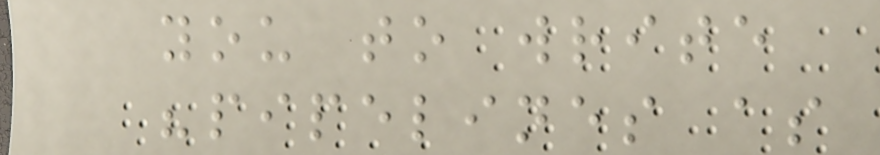you to write
"pipelines as
